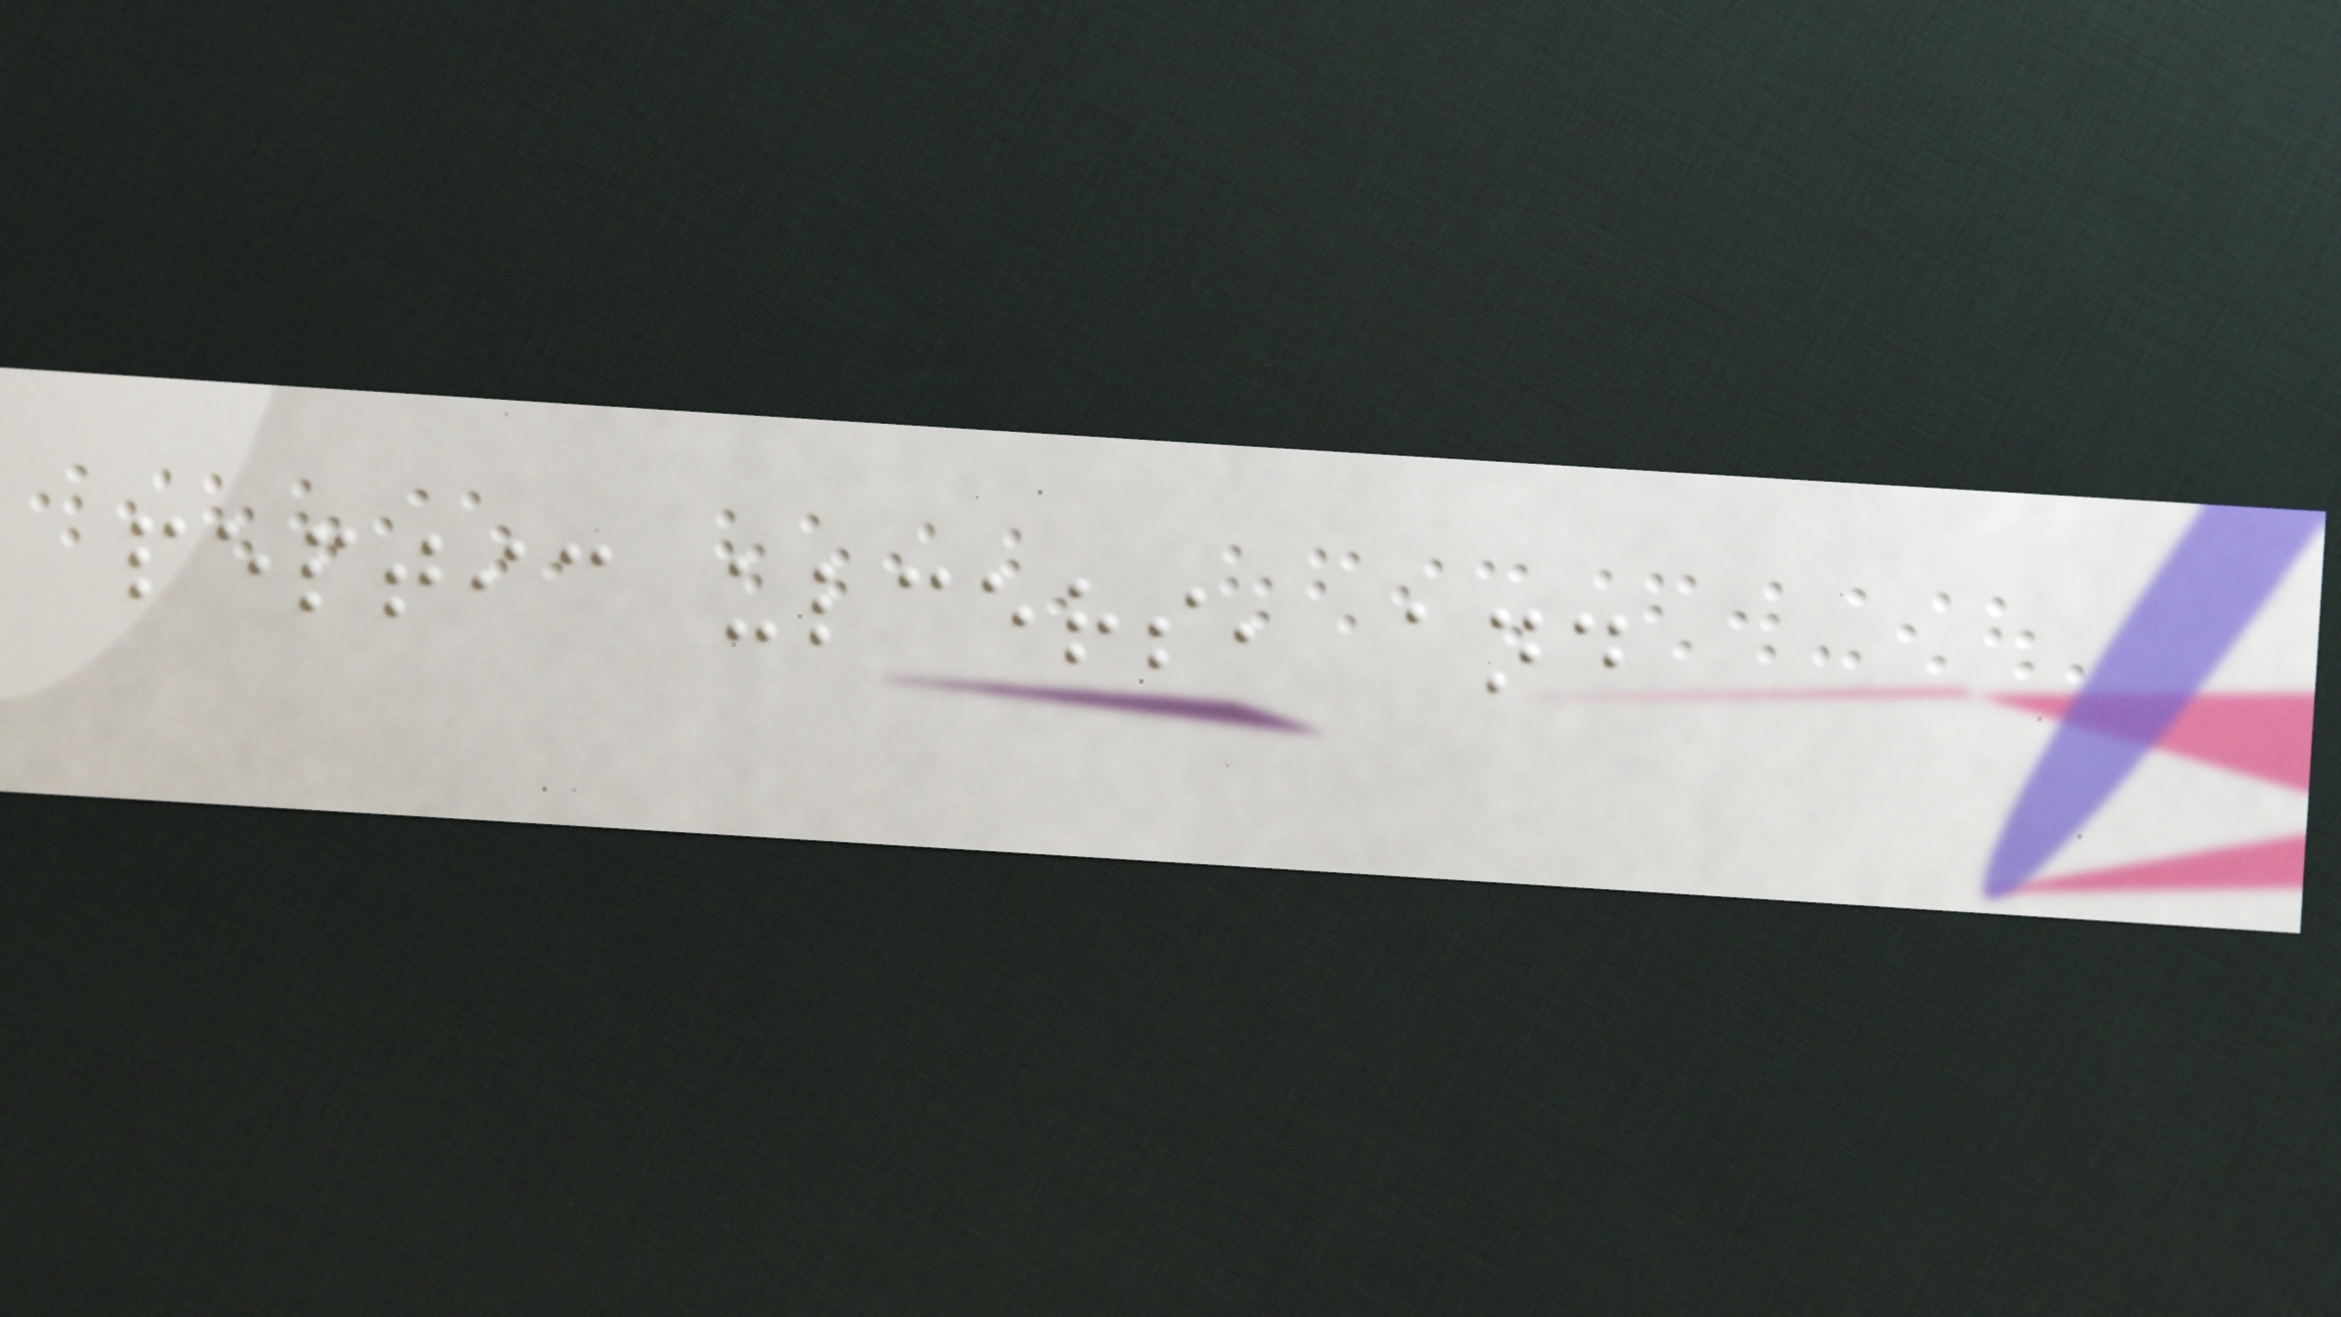peptic ulcers, and
